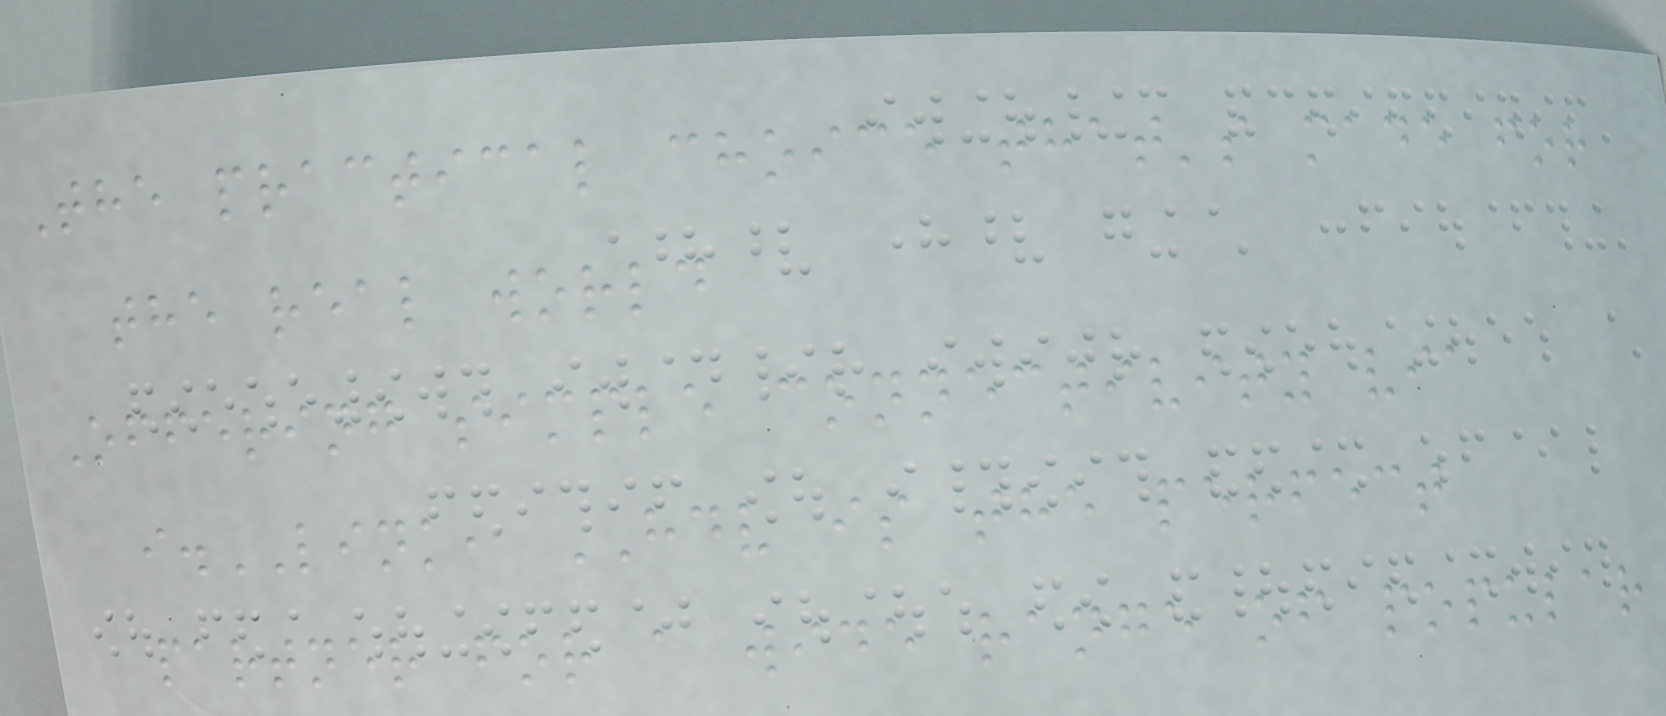The practical choice that's made for
the real world
Offering simple connectivity via
i.LINK, HDV is the perfect
partner for a wide range of popular
